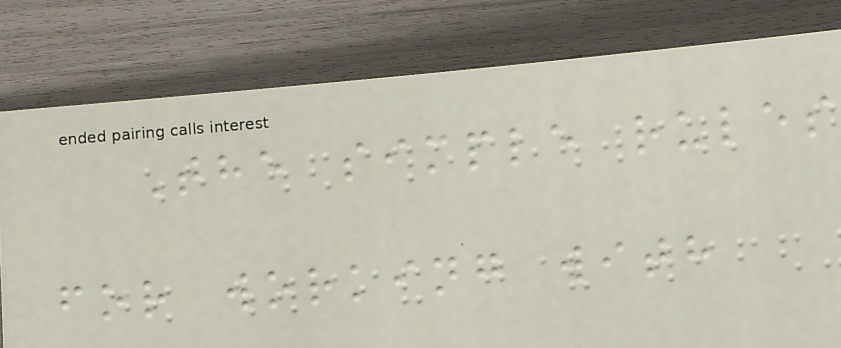The simple rules
for working with
